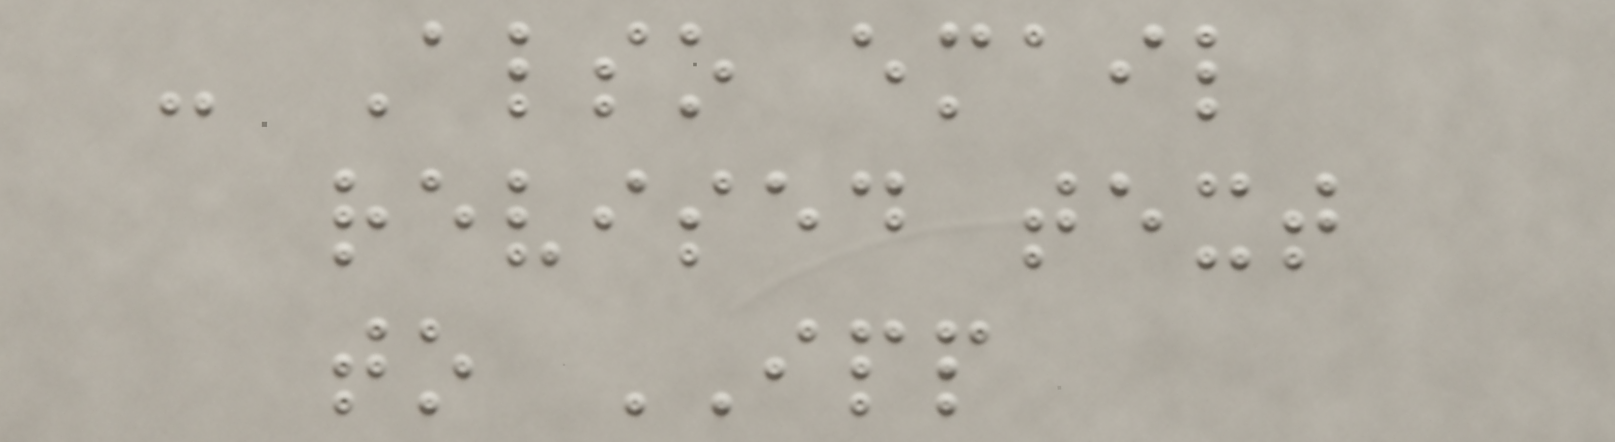- Also email
revised text
to IPP
